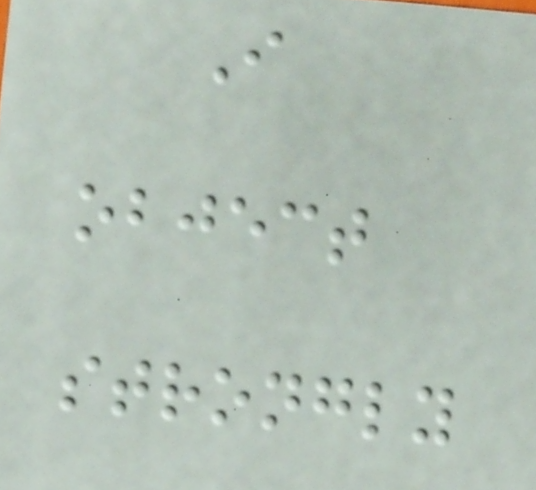I
object
strongly
